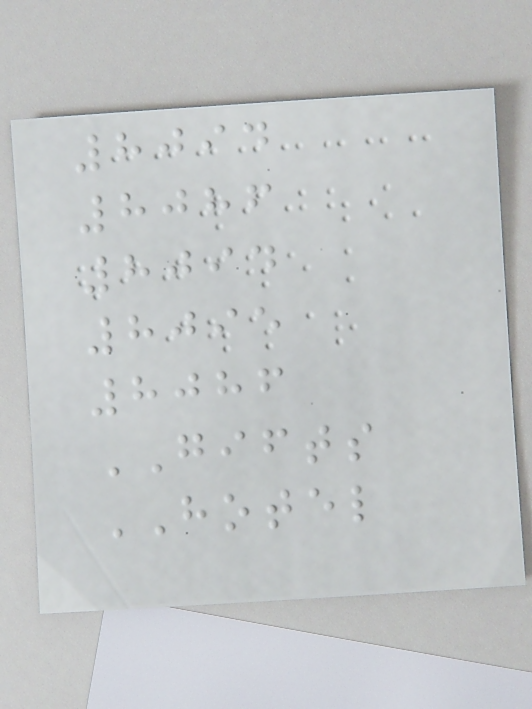8094
8086
8094
8095
8086
GIFTS
HOTEL
